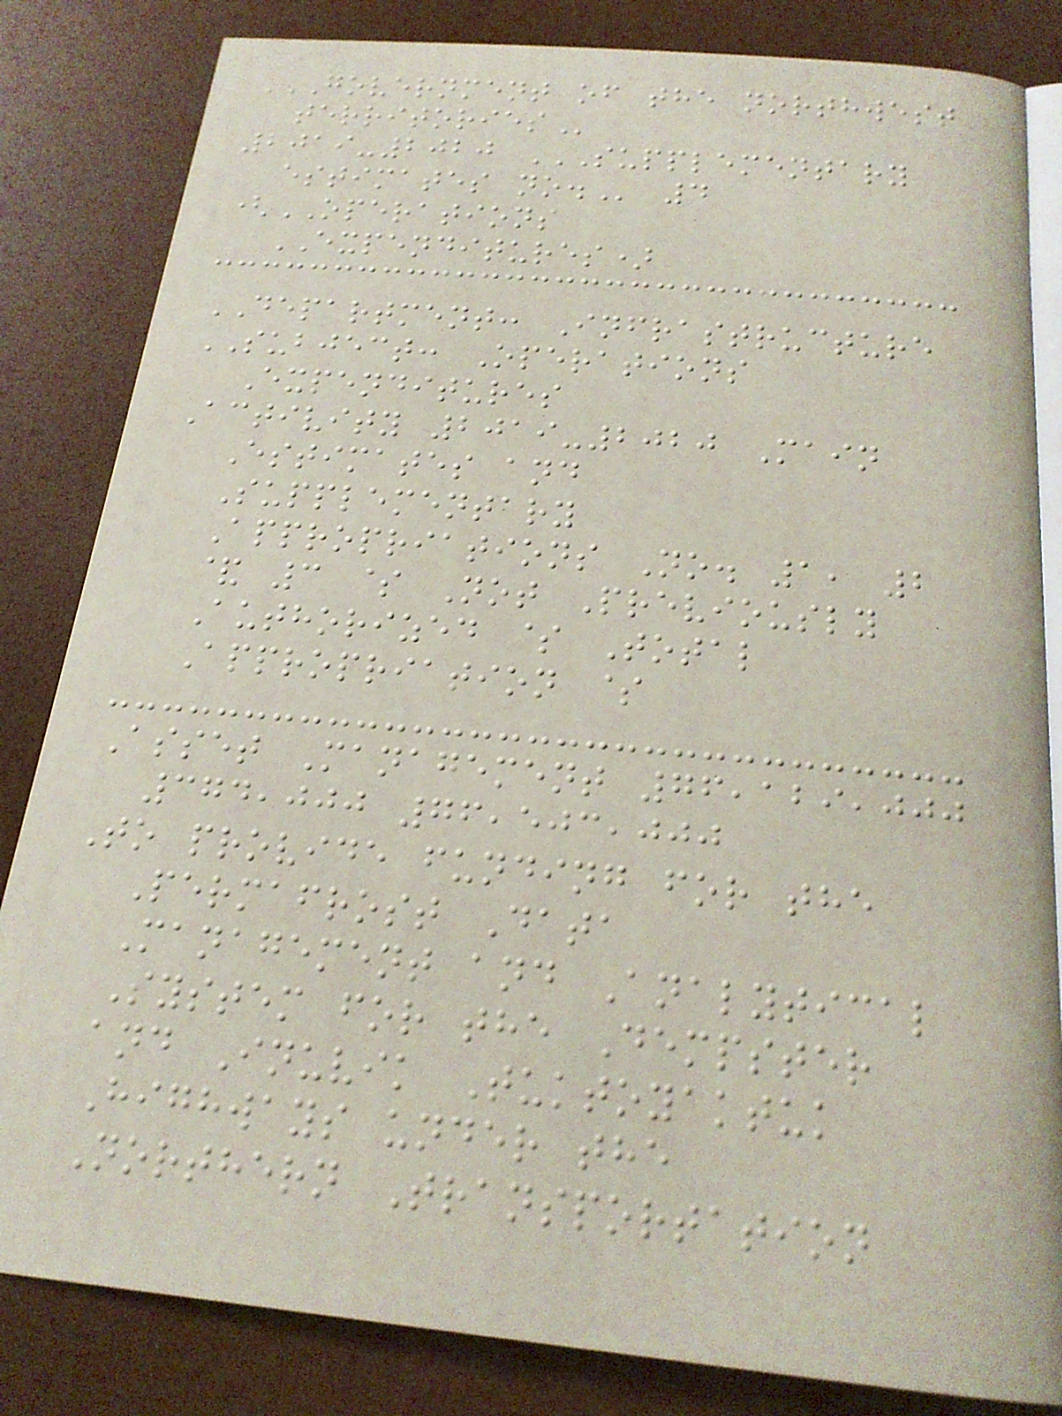GOVERNMENT OF THE NORTHWEST
TERRITORIES
2019-2020 SUPPLEMENTARY
ESTIMATES NO. 4
(OPERATIONS
EXPENDITURES)
DEPARTMENT: Infrastructure
SUBJECT: Operations
Expenditures
Activity 2019-2020 Main
Estimates and
Supplementary
Appropriations No. 1, 2
& 3 $ Not Previously
Authorized $ Total
Appropriation $
Asset Management 76,129,000
374,000 76,503,000
To provide funding for the
Permafrost Data
Management and Analytical
System for the Dempster
and Inuvik Tuktoyaktuk
Highways under the
Northern Transportation
